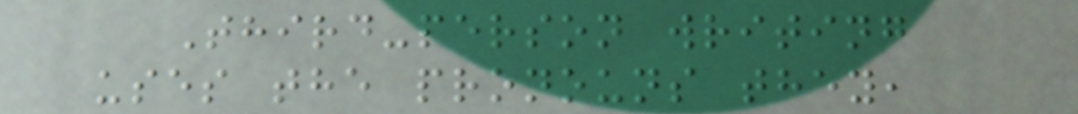Third-person writing
uses the pronouns they,
